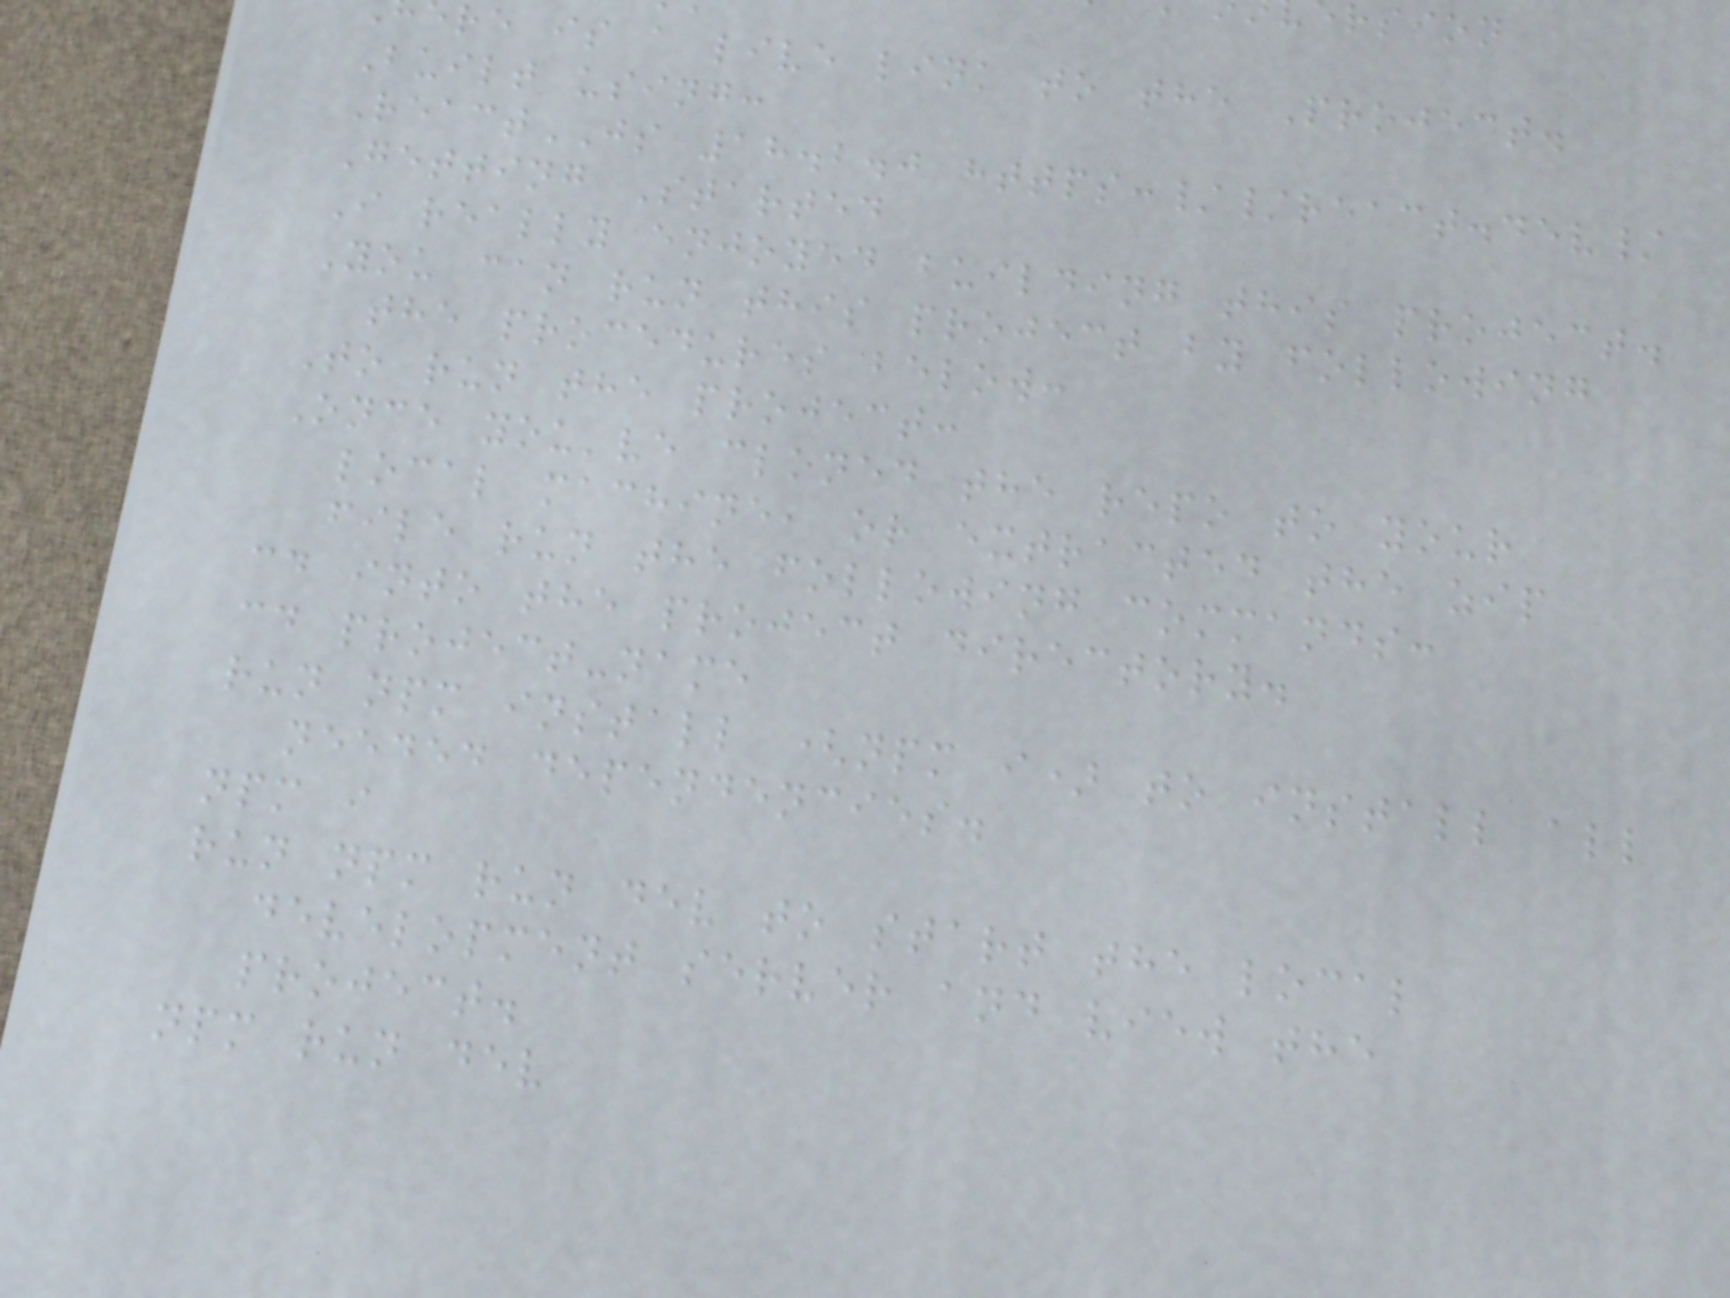re is a live link to the Project.
Built using:
ReactJS 18.2.0 https://react.dev/
Getting Started
I really enjoyed building this project.
You can run this project by following
the procedures below:
To run the project:
Once you've cloned the repo to your
local machine, or extracted the zip
file run the following commands:
cd into the project directory.
cd project-name
run npm install (npm i) to install all
needed dependencies.
npm i
run npm run dev to start the local
development server and view the
project.
npm run dev
